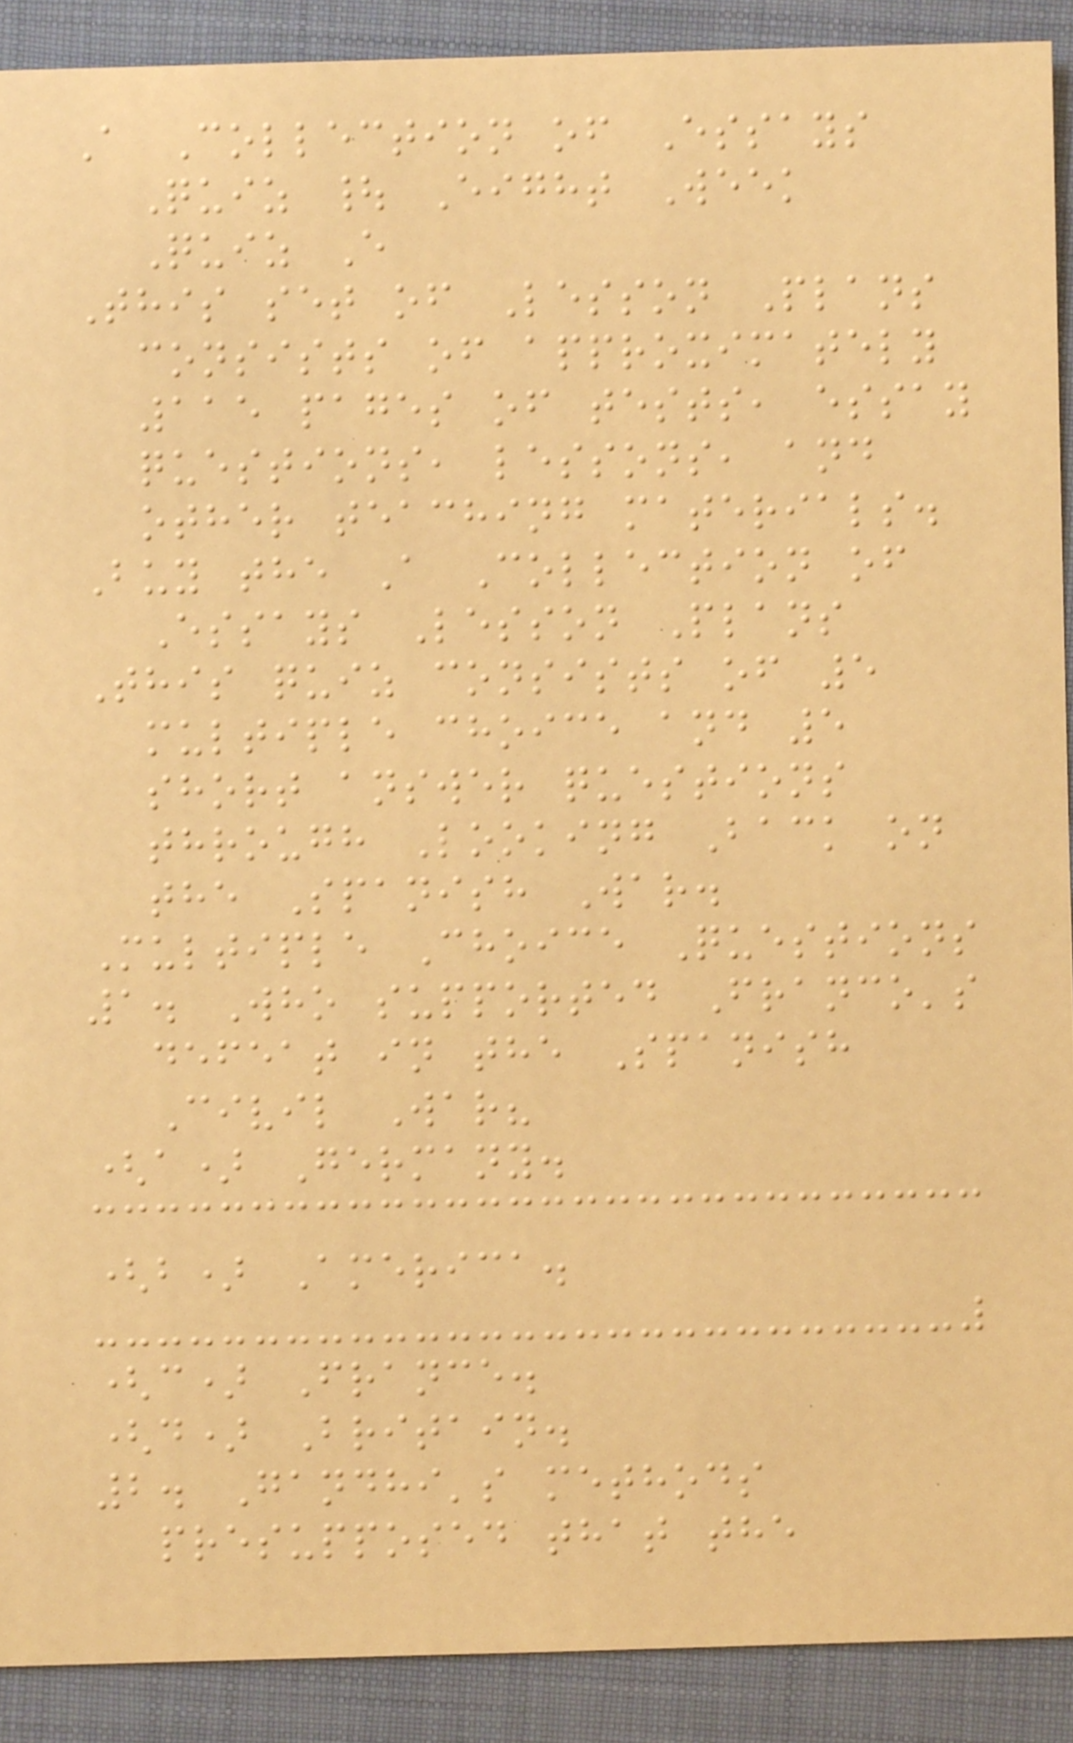A Collection of Essays
Quiz | Eight Week
Quiz E
This set of Lesson Plans
consists of approximately
115 pages of tests, essay
questions, lessons, and
other teaching materials.
Buy the A Collection of
Essays Lesson Plans
This quiz consists of 5
multiple choice and 5
short answer questions
through Looking Back on
the Spanish War.
Multiple Choice Questions
1. Who supported Franco's
defeat in the Spanish
Civil War?
(a) Germany.
(b) America.
(c) France.
(d) Britain.
2. Gandhi's methods
presupposed that the
